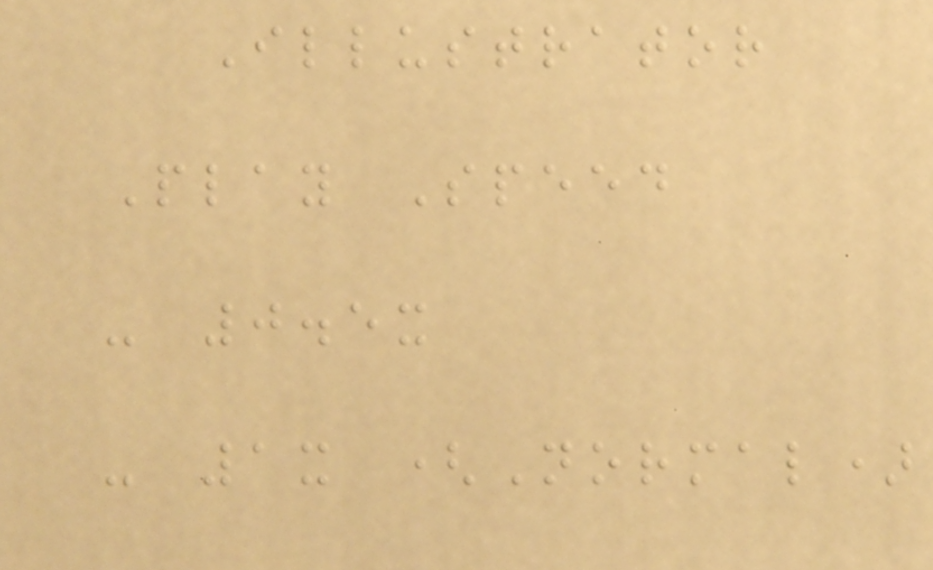Illustrator
Play Speed
- 0.5x
- 1x (Normal)
